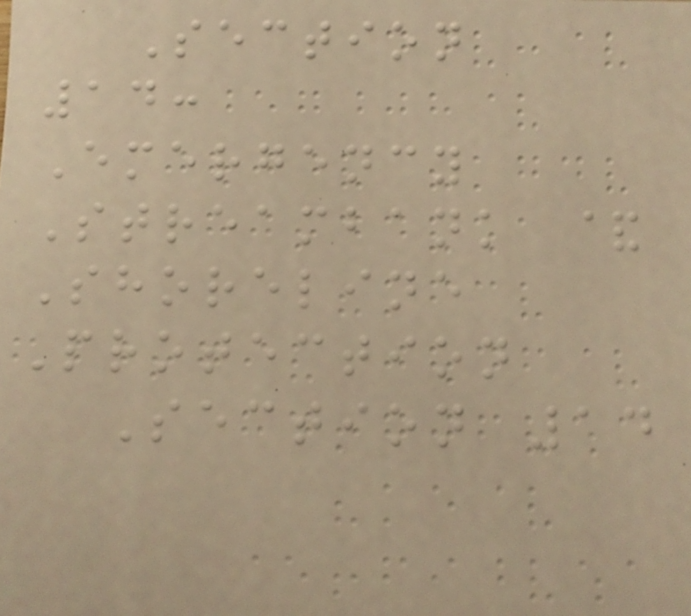Section
14:
Emergency
Streambank &
Shoreline
Protection
Section 14
